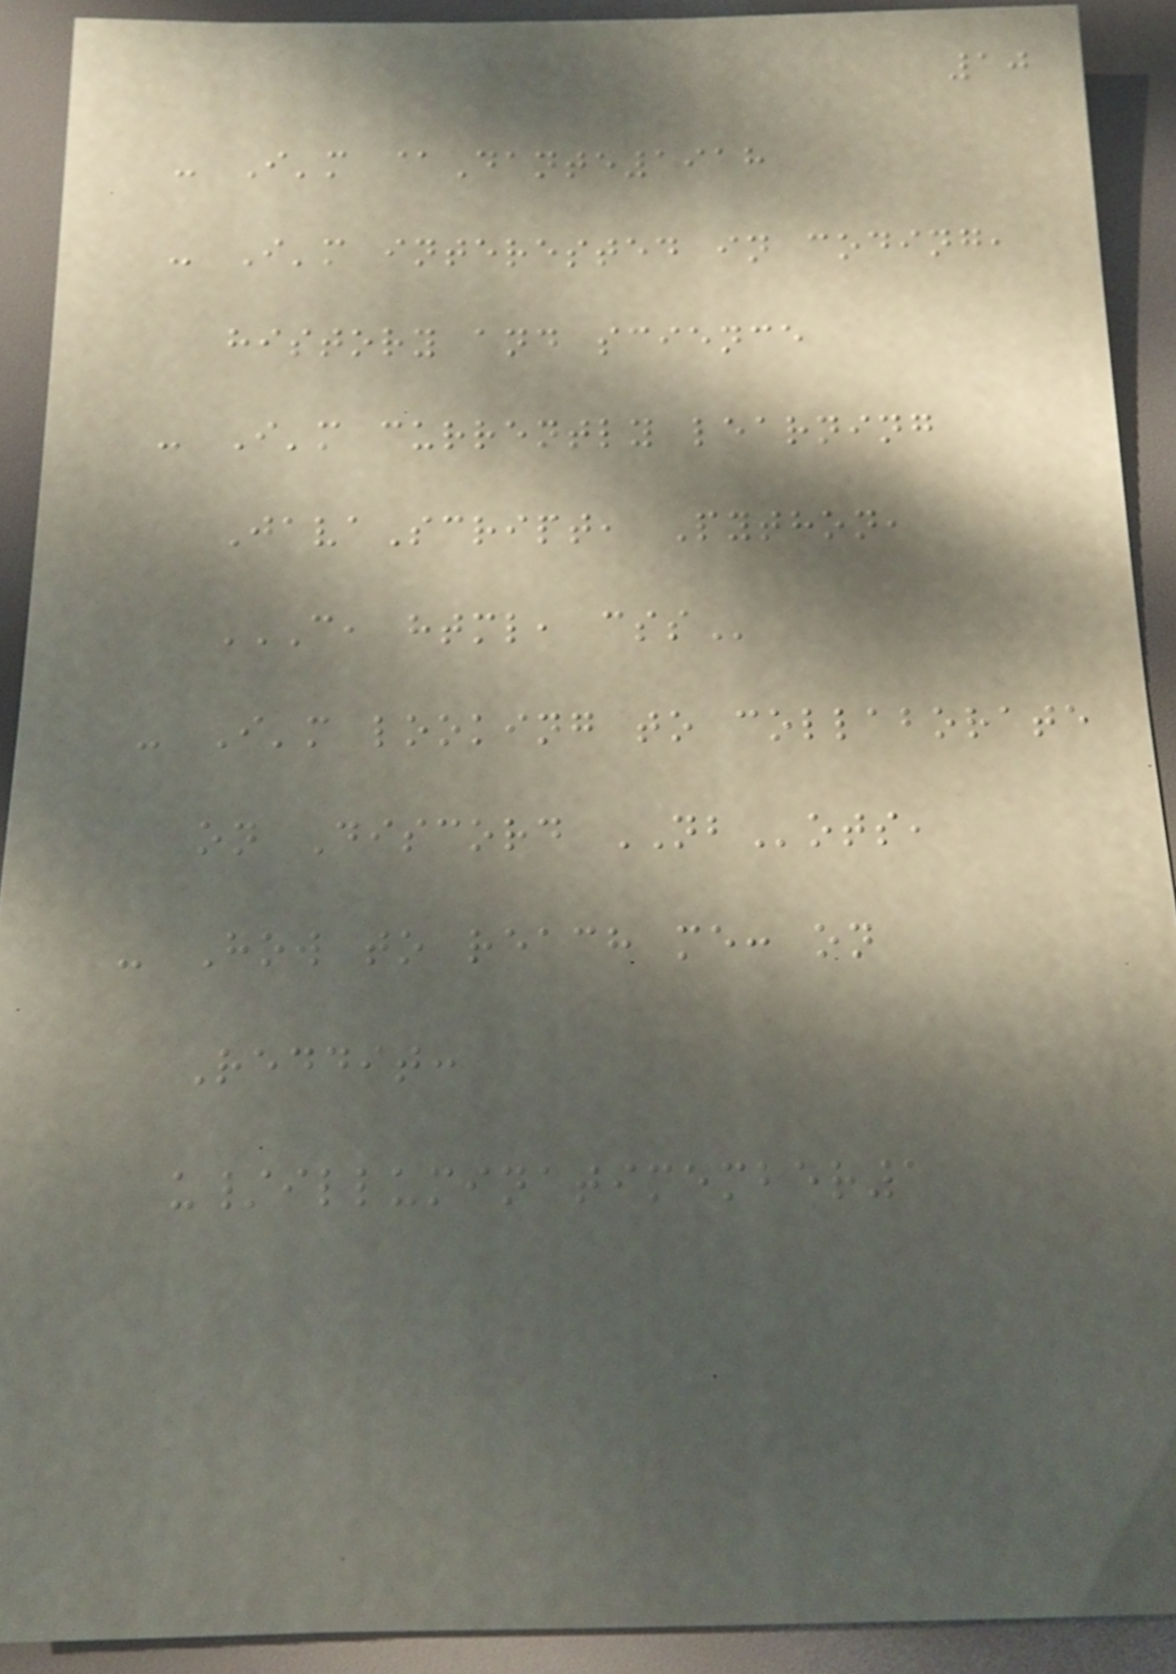10
- I'm @Dante1918
- I'm interested in coding,
history and science
- I'm currently learning
JavaScript, Python,
C, HTML, CSS
- I'm looking to collaborate
on Discord NBots,
- How to reach me: on
Reddit:
u/illuminatimember1
